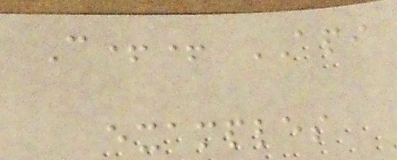C++ API
examples
